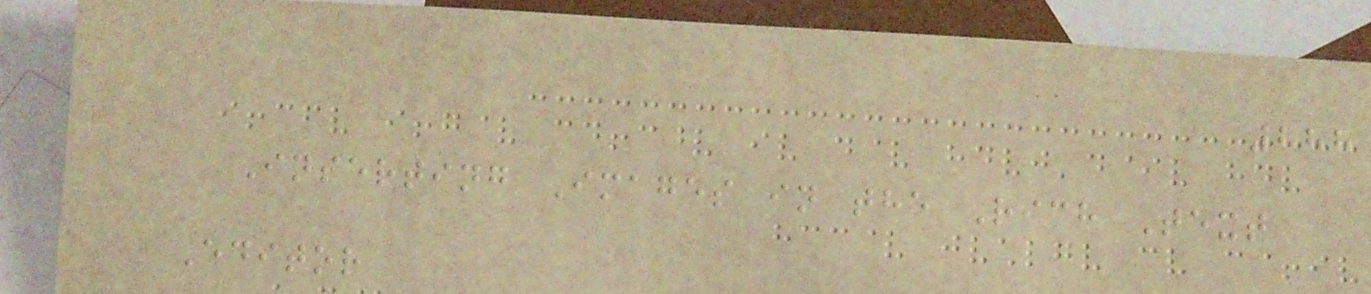288
Inserting Images in the Rich Text
Editor
